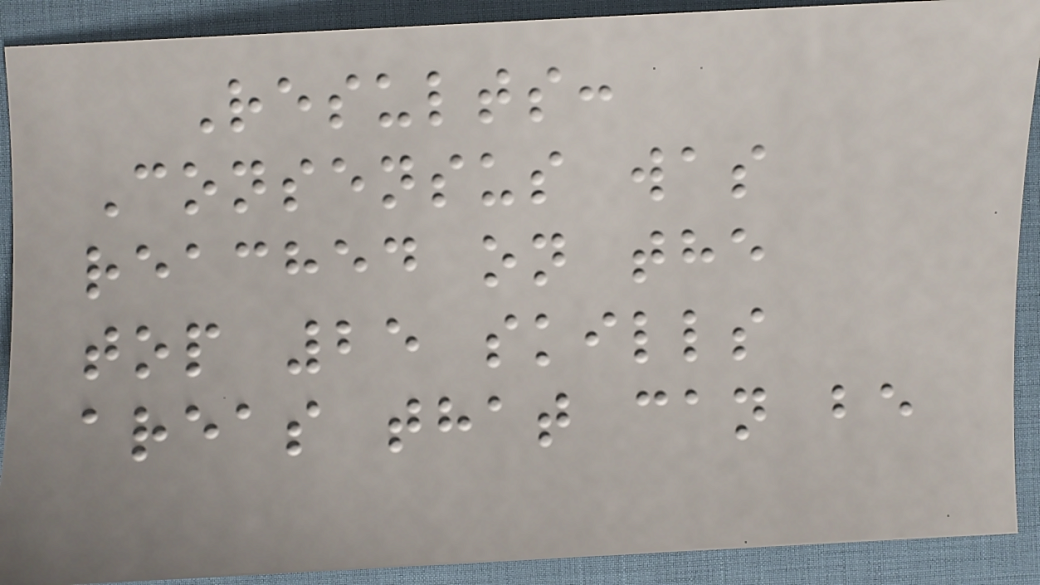Results:
Consensus was
reached on the
top 25 skills
areas that can be
